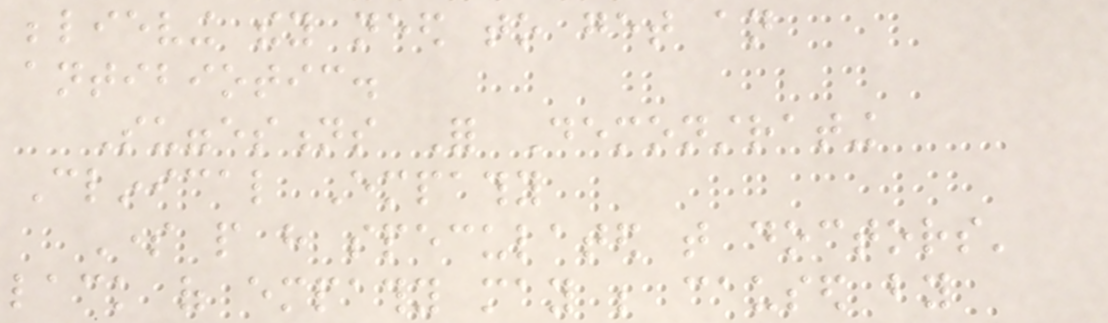believing they need to get an
antibiotic.
Suggestions For Demonstrating
Clinical Empathy
Some people have speculated that doctors'
lack of empathy may be caused by
